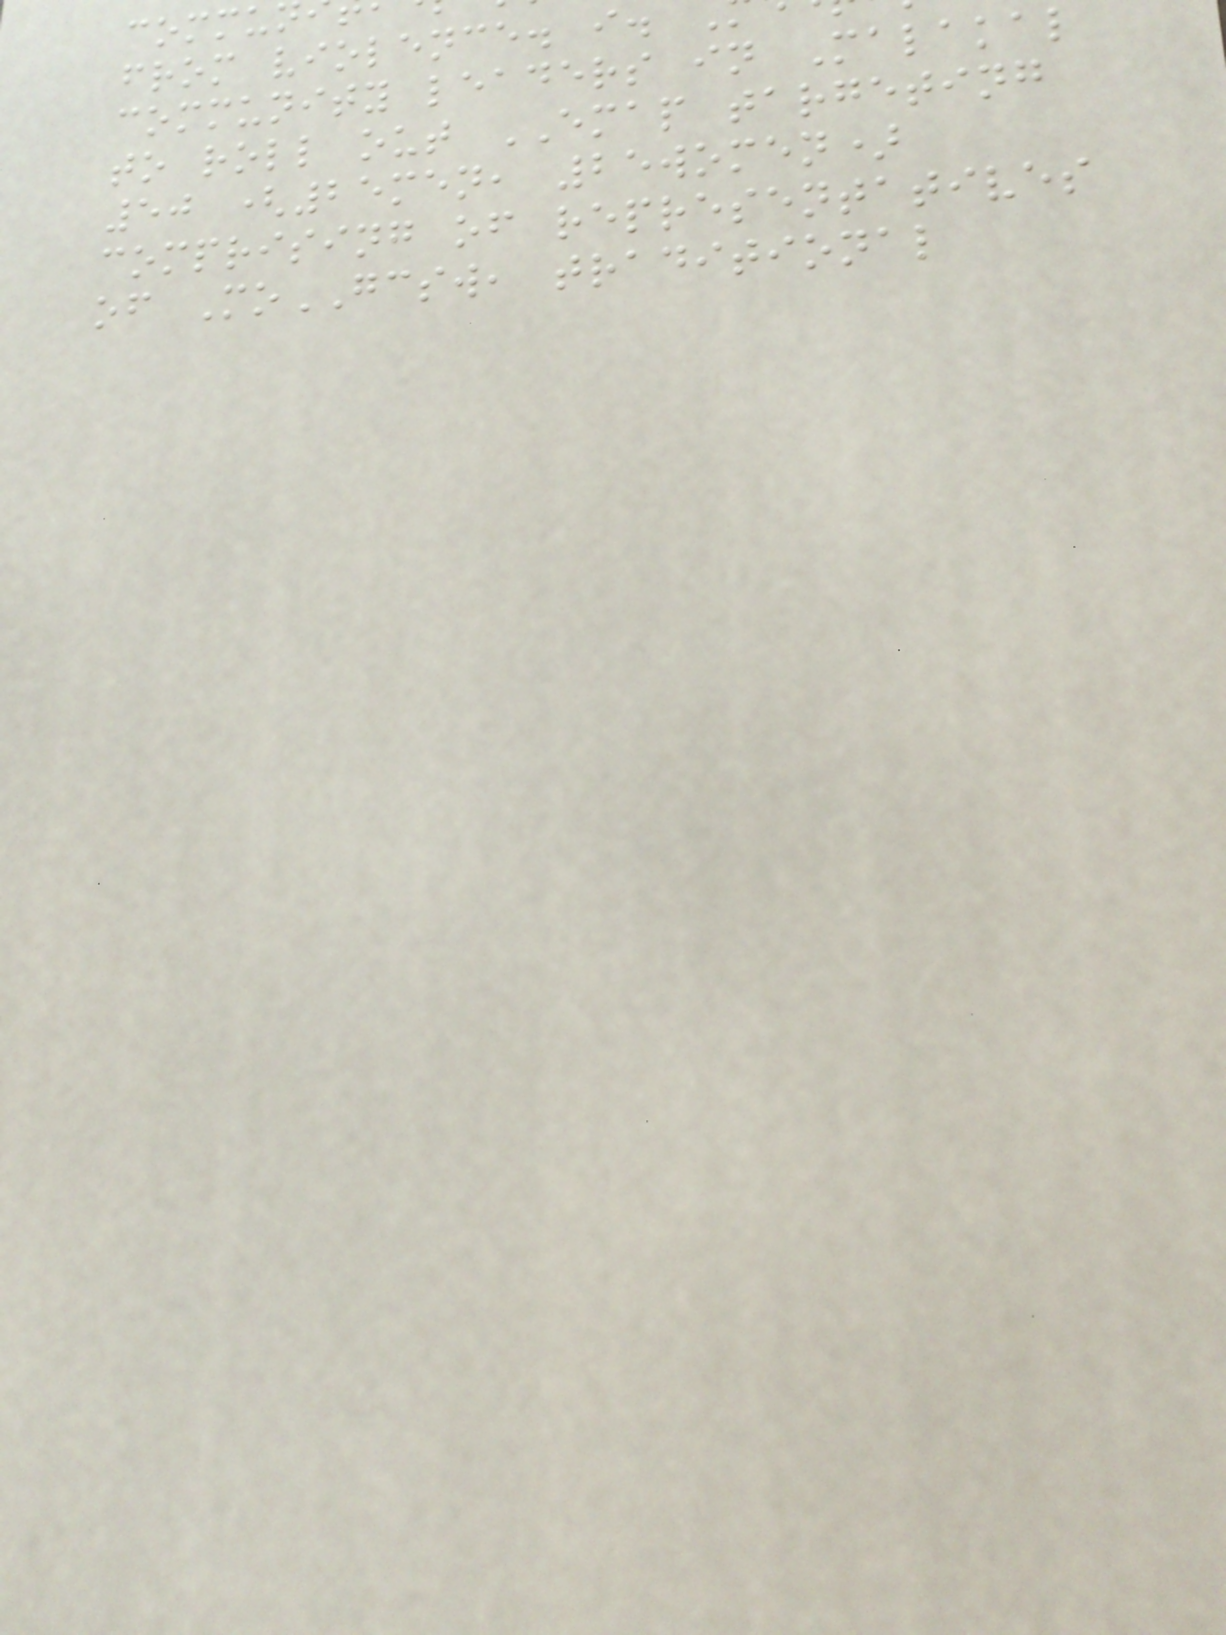from violence. i.
community leaders in Malakal
to roll out EMAP targeting
50 (25men, 25women)
comprising of representatives
of MoGCSW, traditional
